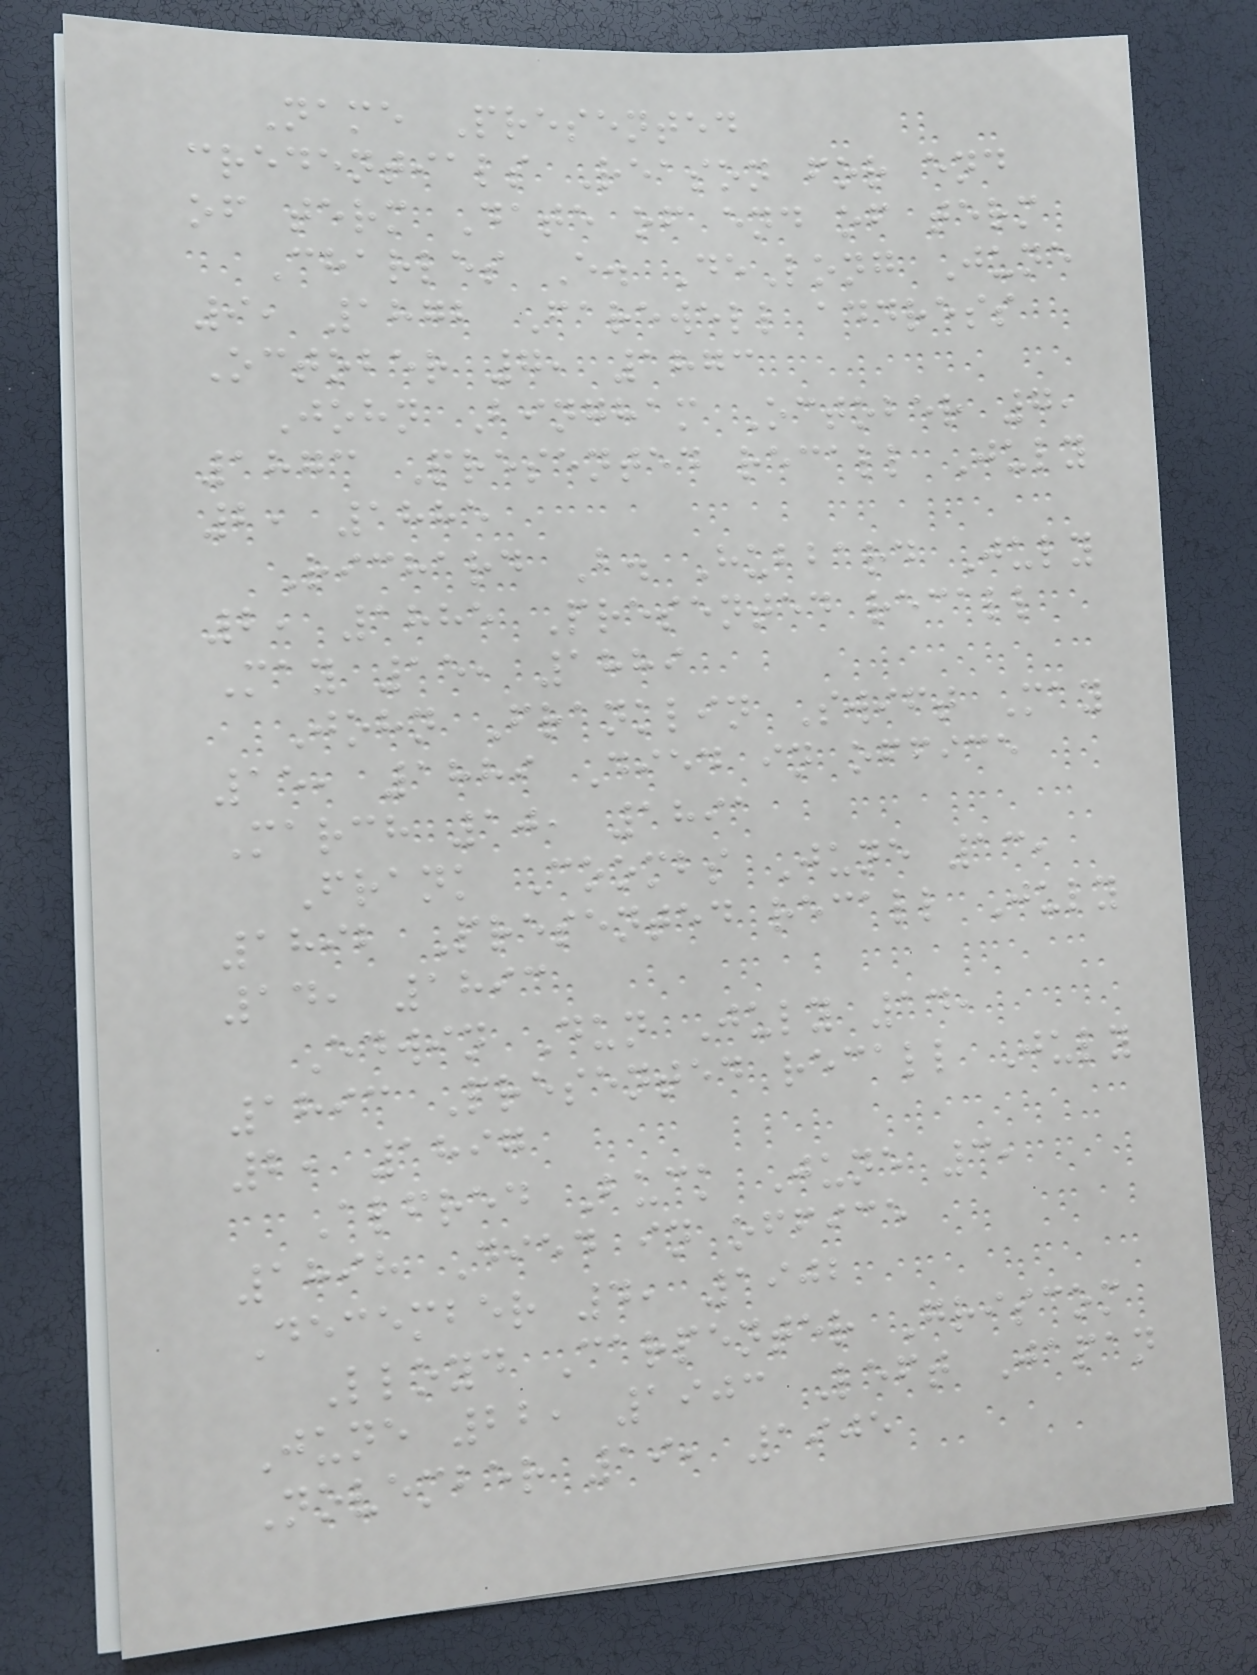Name Presented
credentials Reason for end
of term Date of end of term
Charles E. DeLong June
9, 1872 Farewell address
October 7, 1873
John Bingham October 7,
1873 Presented recall July
2, 1885
Richard B. Hubbard July
2, 1885 Presented recall
May 15, 1889
John Franklin Swift May
15, 1889 Died in office
March 10, 1891
Frank Coombs June 13,
1892 Presented recall July
14, 1893
Edwin Dun July 14,
1893 Presented recall July
2, 1897
Alfred Buck June 3,
1898 Died in office
December 4, 1902
Lloyd Carpenter Griscom
June 22, 1903 Left Japan
November 19, 1905
